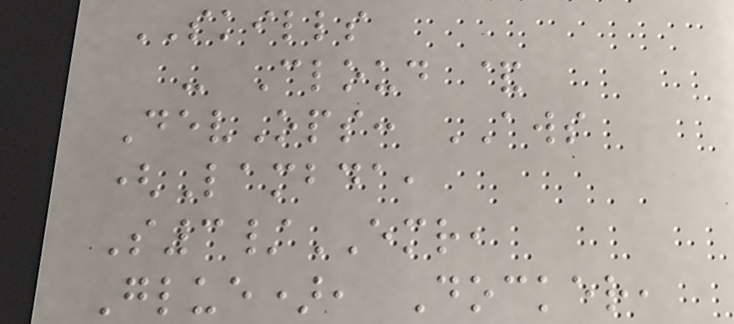SKILLS
- Cloud &
DevOps: AWS
(Lambda,
S3/EMR,
Glue), Docker,
